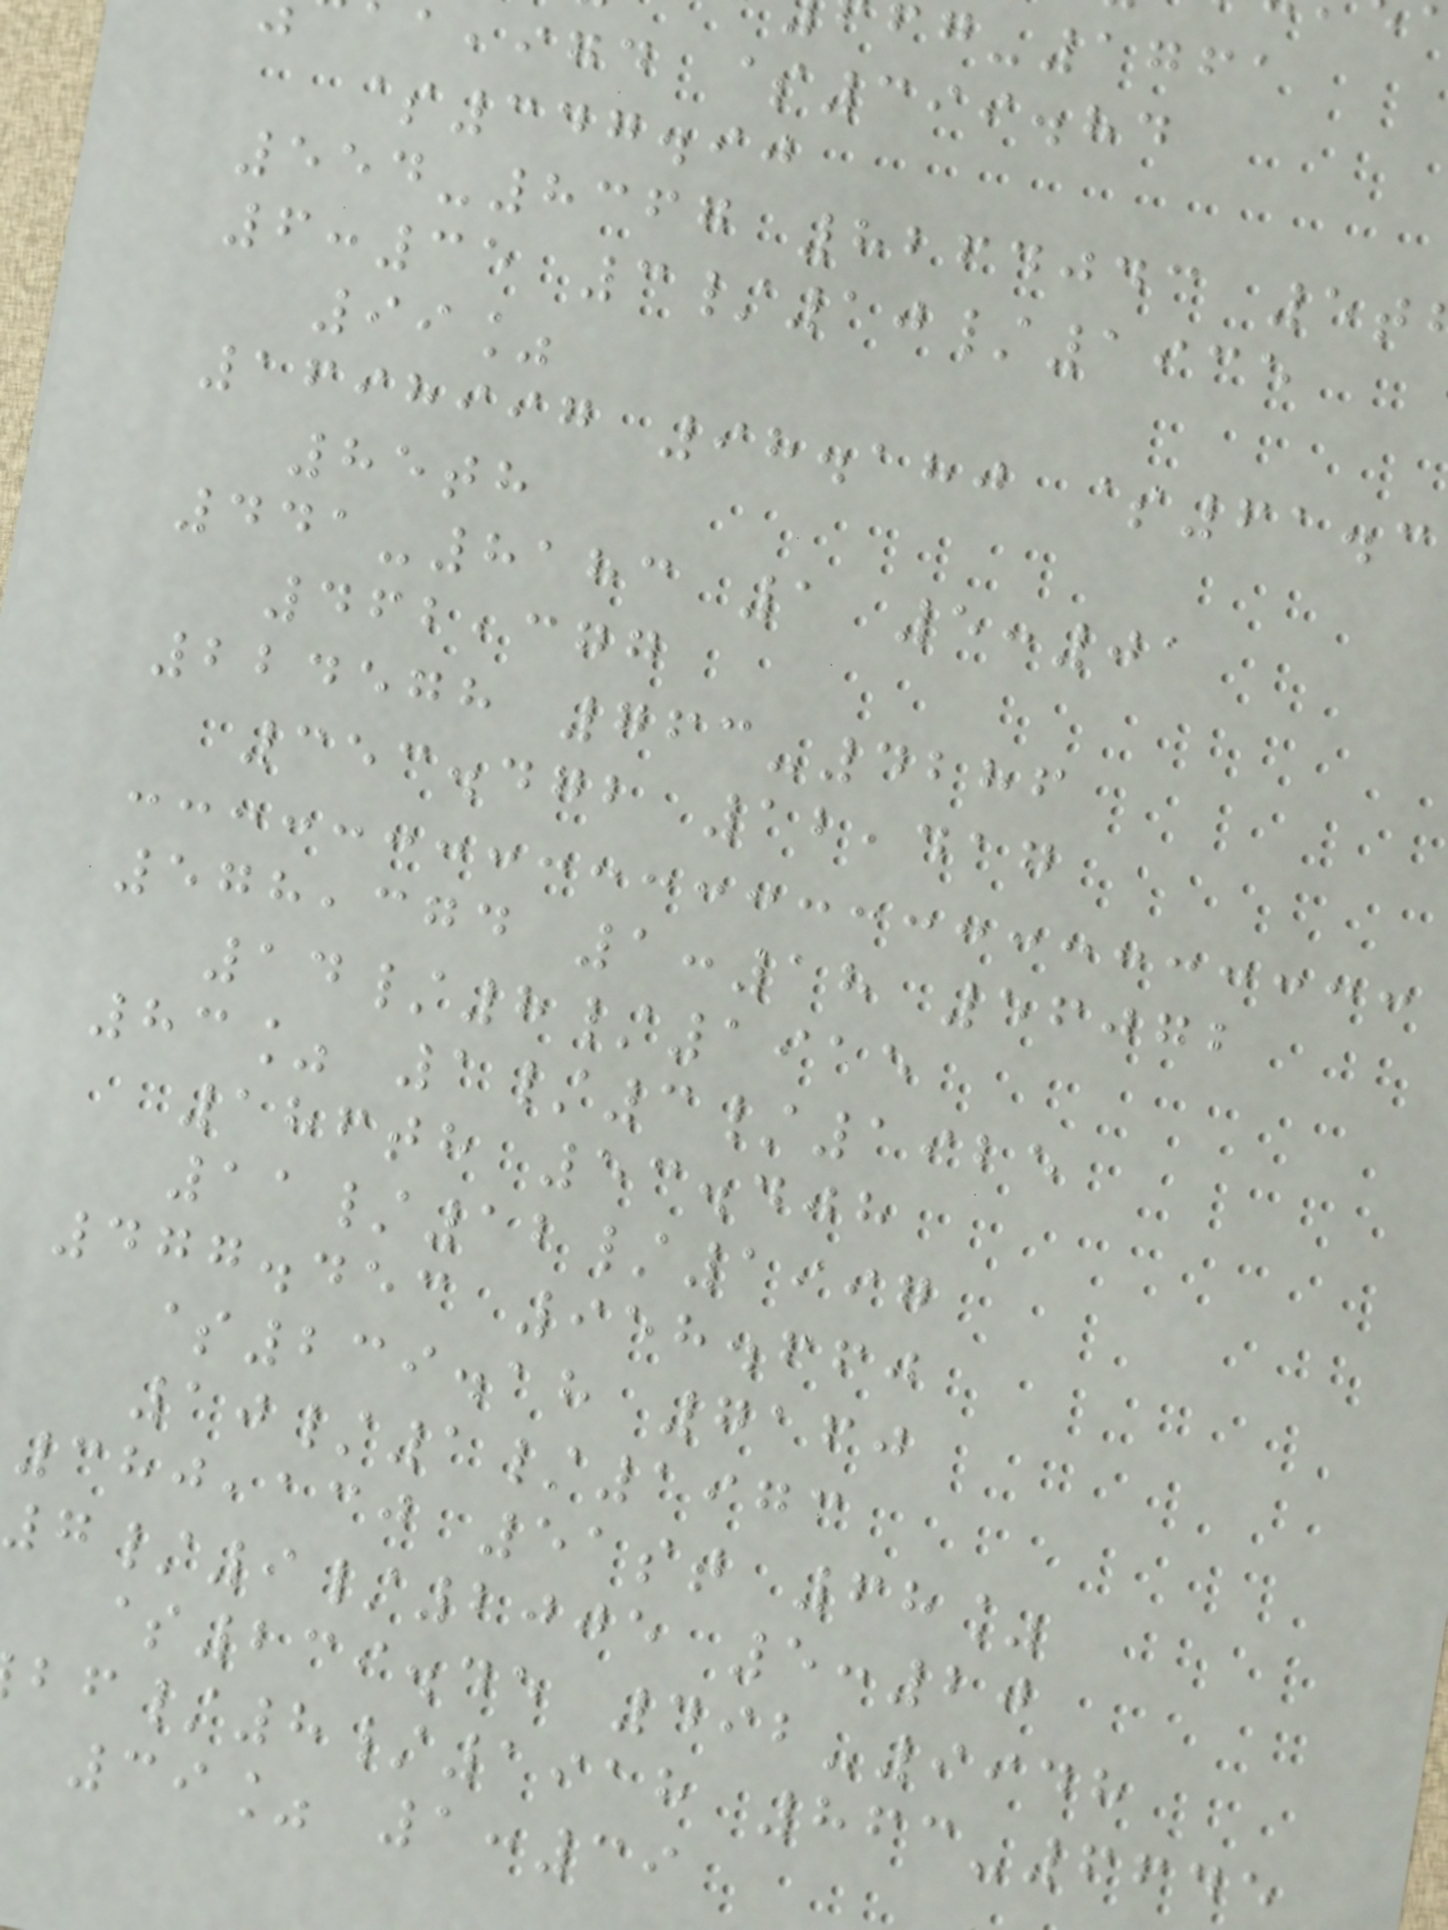-1761
,igd $399.84
$347.90
554-8367 8264043 5t
6:35 3/10/1935
99%
1698997 98.180 $61.3
85th
441-8183 1 5:01
462,377
224578 763-4286
353.472 12,417
578,374 1:18 56072
14/8/1915
83% 1/3/1925
186th 53.408
11/12/1997
477.453 958.660
$239.18 7160
10/1/1973
380,130 51st 68%
7/9/2005 5:20
$239.45 492-9948
/8/1918 863-6645
39% 1:39
